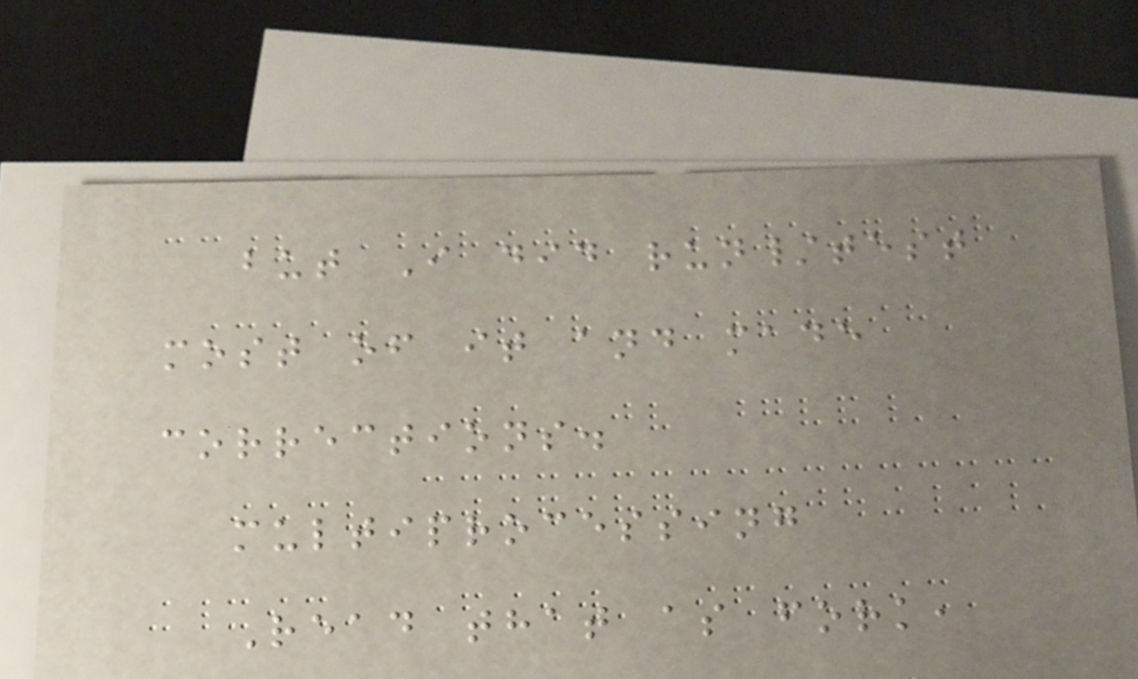but I did run/test
most of it and made
corrections.
multiprocessing
Read that as fork,
